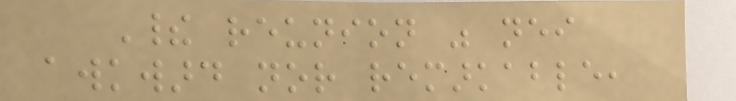Their reunion was neither
awkward nor remarkable,
